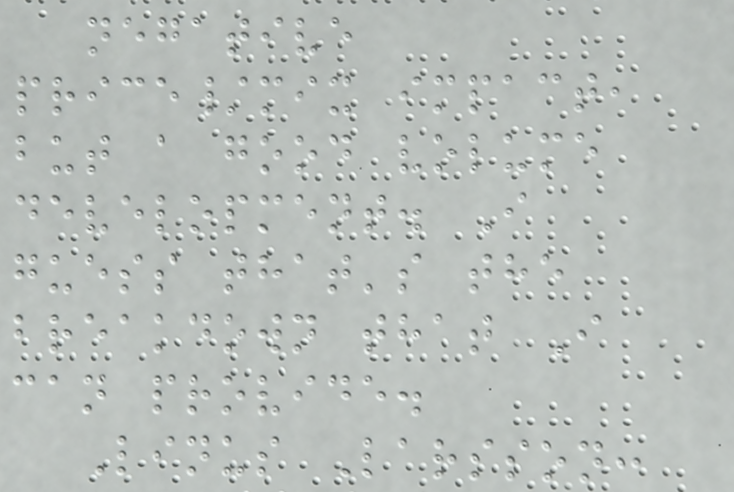negative
price/mix impact,
but a good volume
development. I
guess that's the
breakdown that I
can provide.
Linus Larsson:
